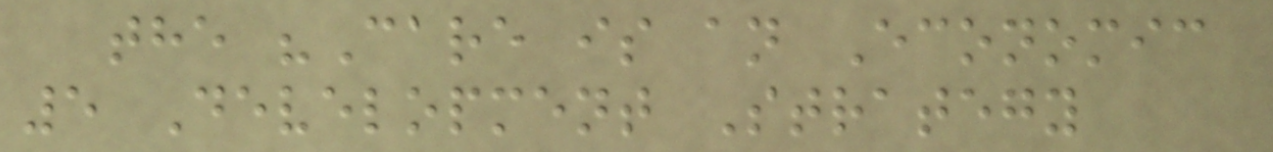the "Care is an Economic
5 Development Strategy
